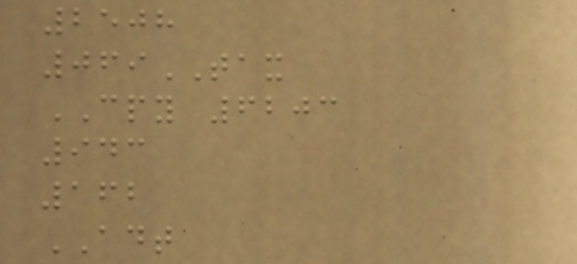2508
069TAX
CPY 6203
943
162
ADT
